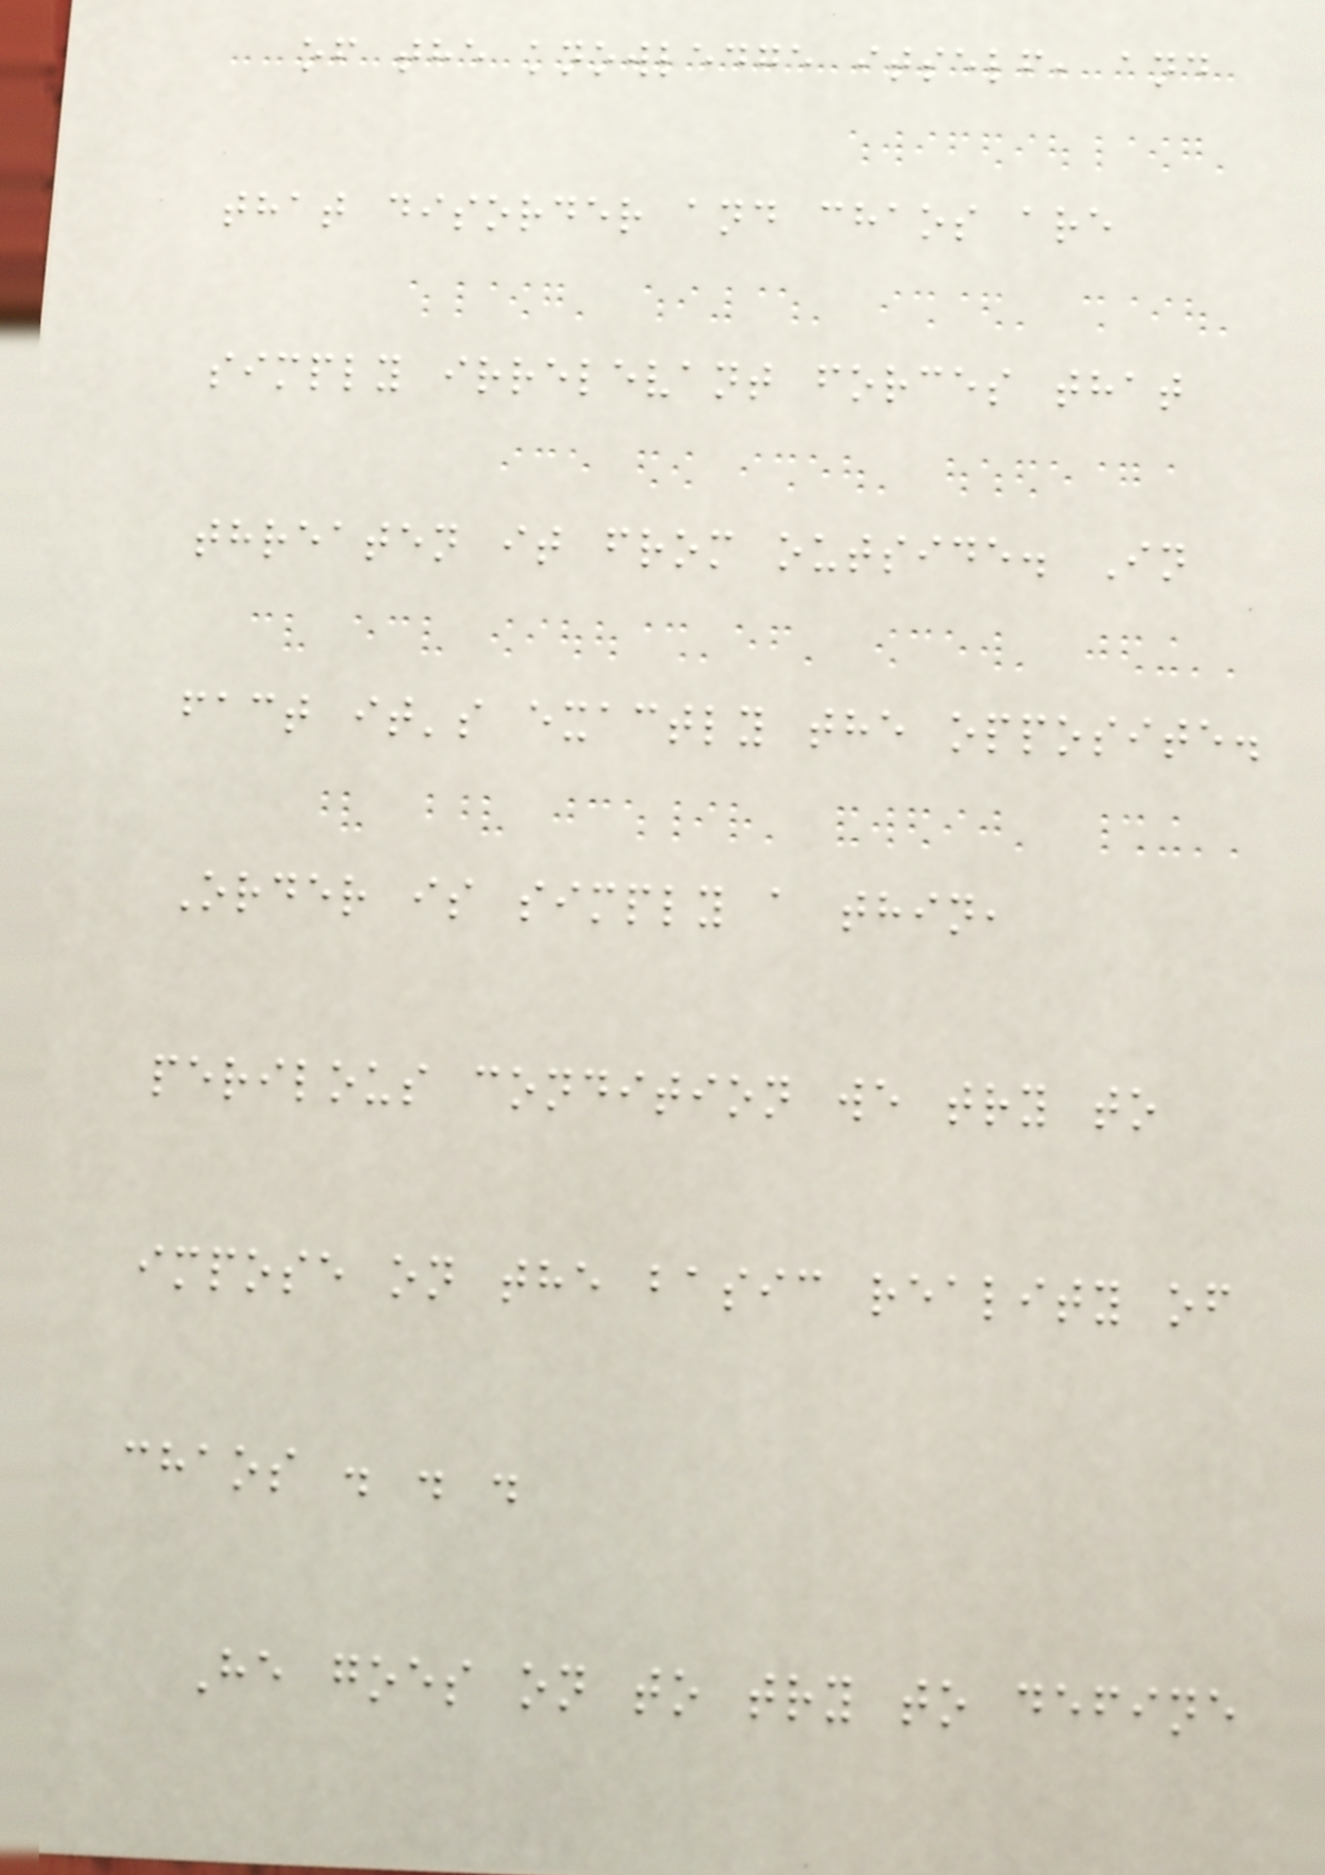of the knowledge itself, and
that disorder and chaos are
simply irrelevant forces that
threaten it from outside. In
fact it's exactly the opposite.
Order is simply a thin,
perilous condition we try to
impose on the basic reality of
chaos . . .
He goes on to try to define
